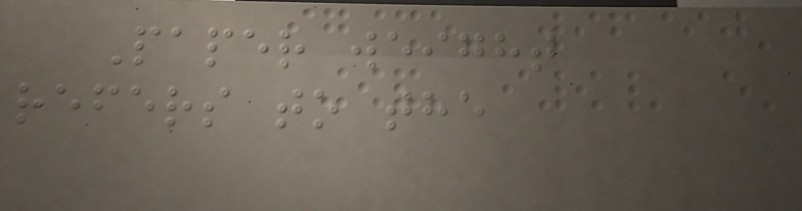Paper weight
refers to the
